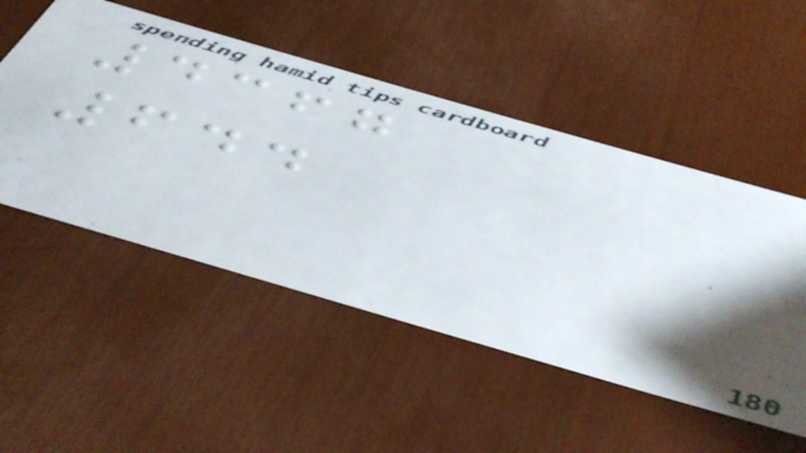4367
644
